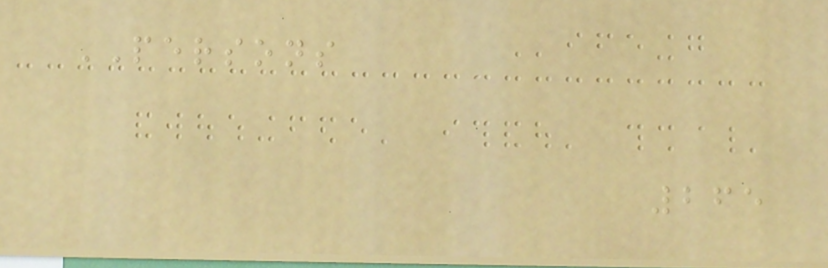PERSONS
265
